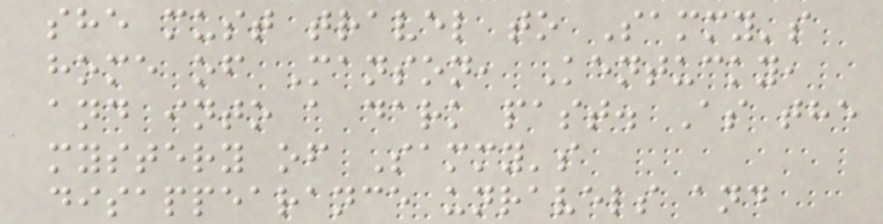she must travel to Sammy's
home of Manson, Kentucky,
and into a dark past. As the
mystery of Sammy's
disappearance unravels and
